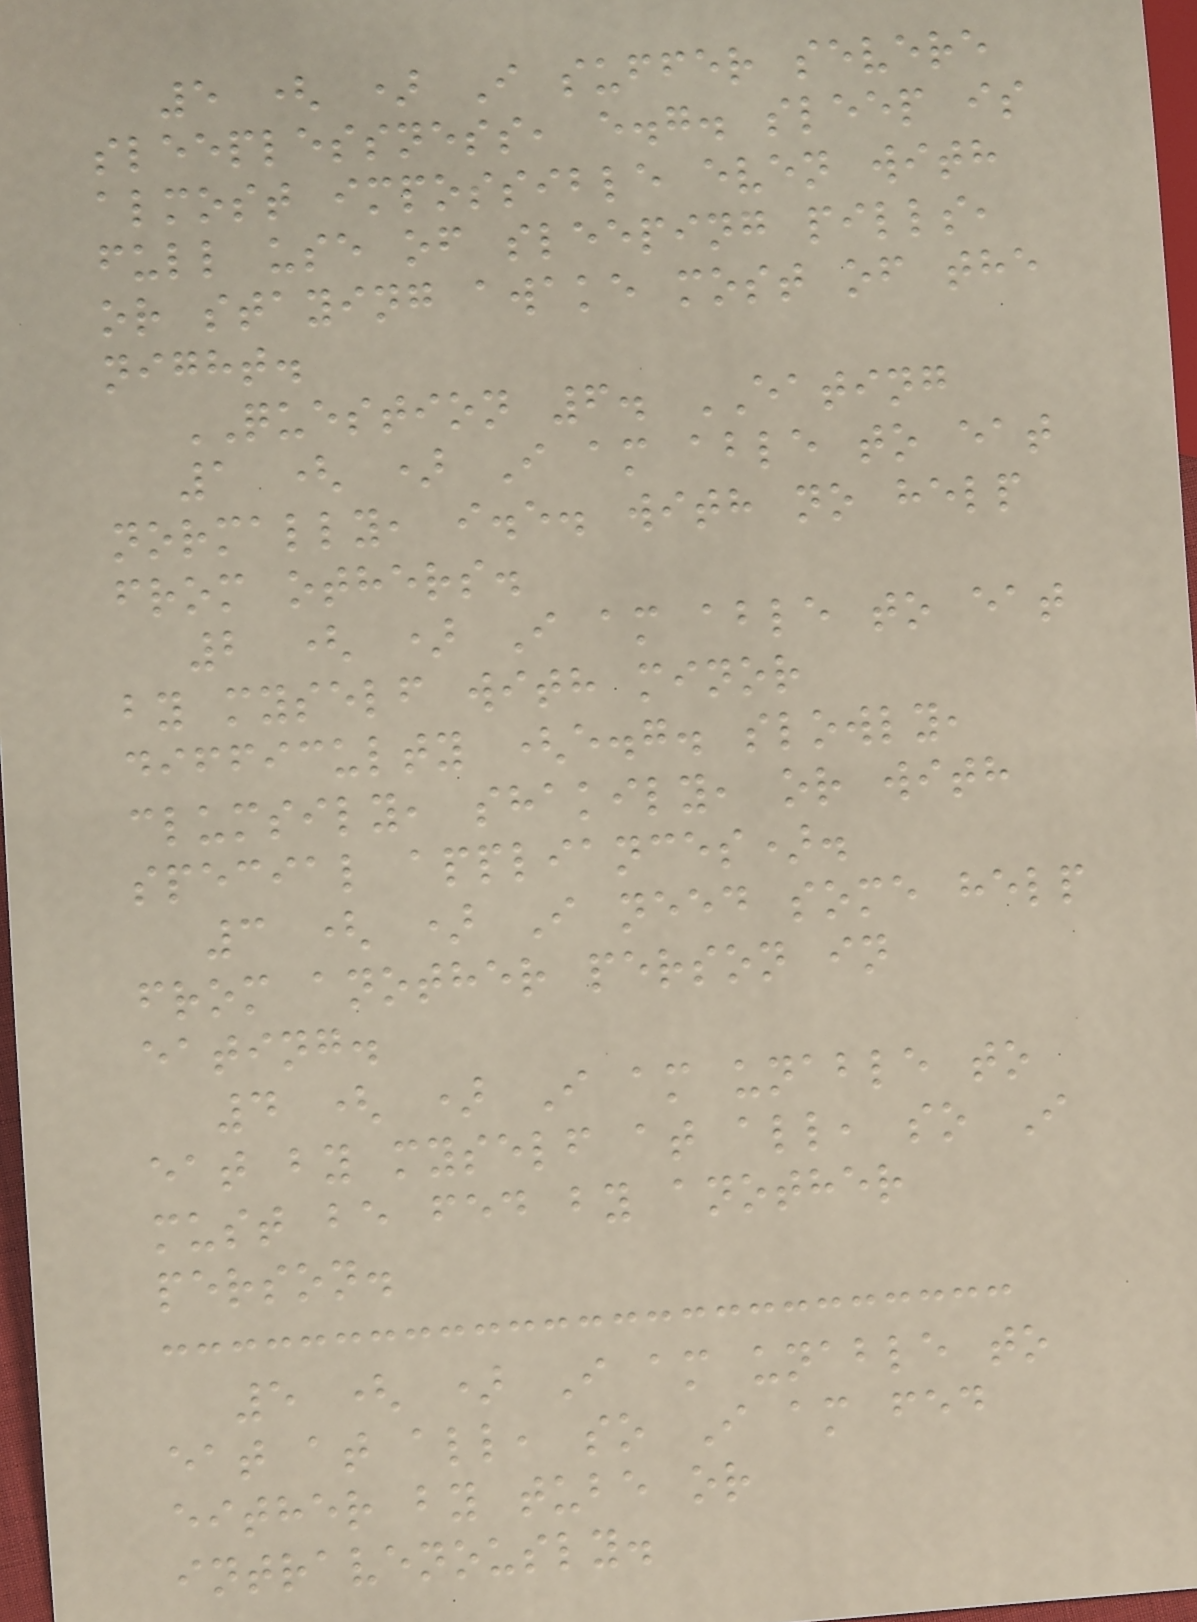5 ( ) I suffer severe
sleeplessness, e.g. sleep is
almost impossible even with
full use of sleeping pills,
or staying awake most of the
night.
QUESTION 6. EATING
1 ( ) I am able to eat
normally, i.e. with no help
from others.
2 ( ) I am able to eat
by myself with minor
difficulty (e.g. slowly,
clumsily, shakily, or with
special appliances).
3 ( ) I need some help
from another person in
eating.
4 ( ) I am unable to
eat by myself at all, so I
must be fed by another
person.
5 ( ) I am unable to
eat at all, so I am fed
either by tube or
intravenously.
